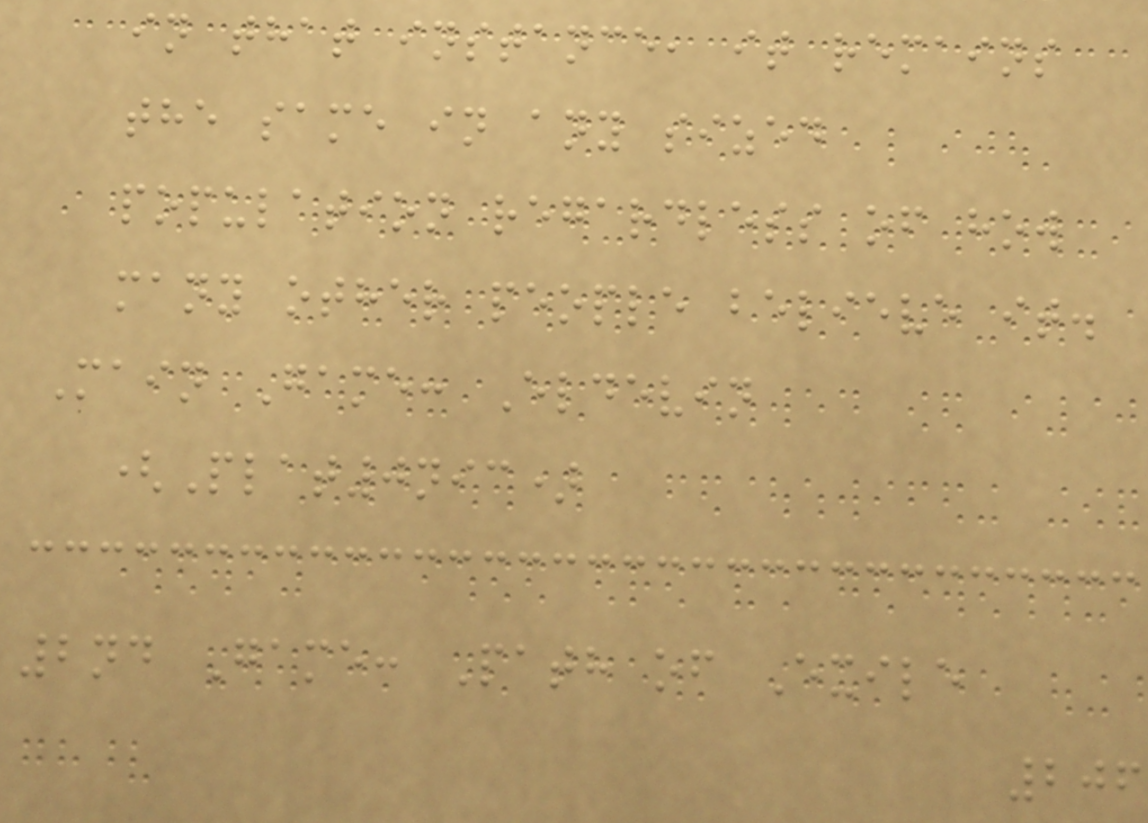in that instance, it remains
the same in any sized
population regardless of how
many other people believe it.
Main Game: Eldevin
(Plat0nic)
2nd Game: Path of Exile
206
